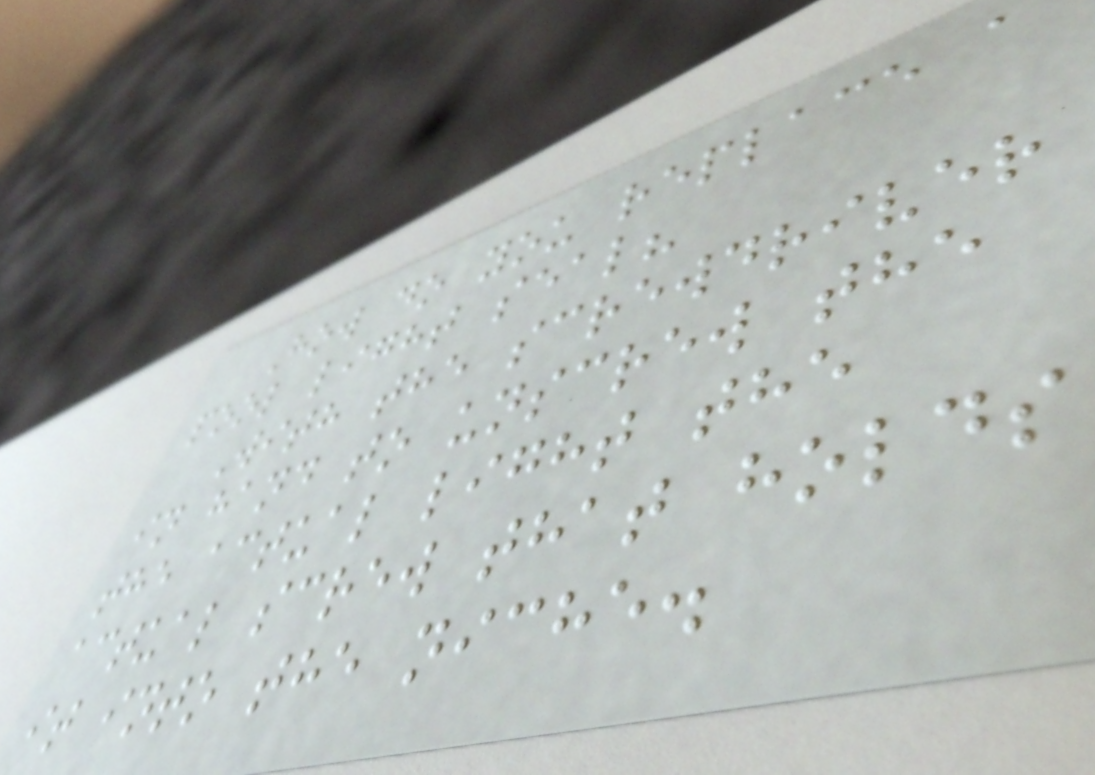How do you replace a
pool light seal?
With the screwdriver
in hand to unscrew the
the actual light the
actual screw that holds
it into the niche.
